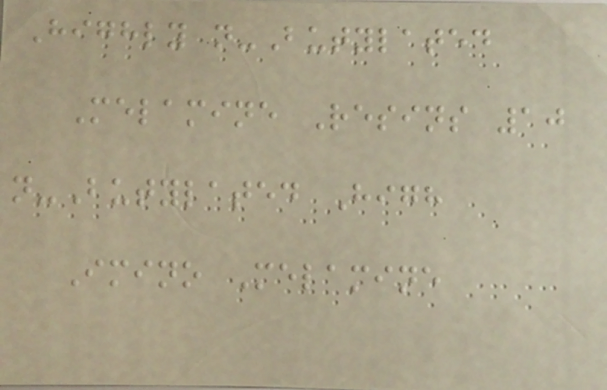Highly n-Butylated
Melamine Resins 10
n-Butylated High
Imino Melamine
